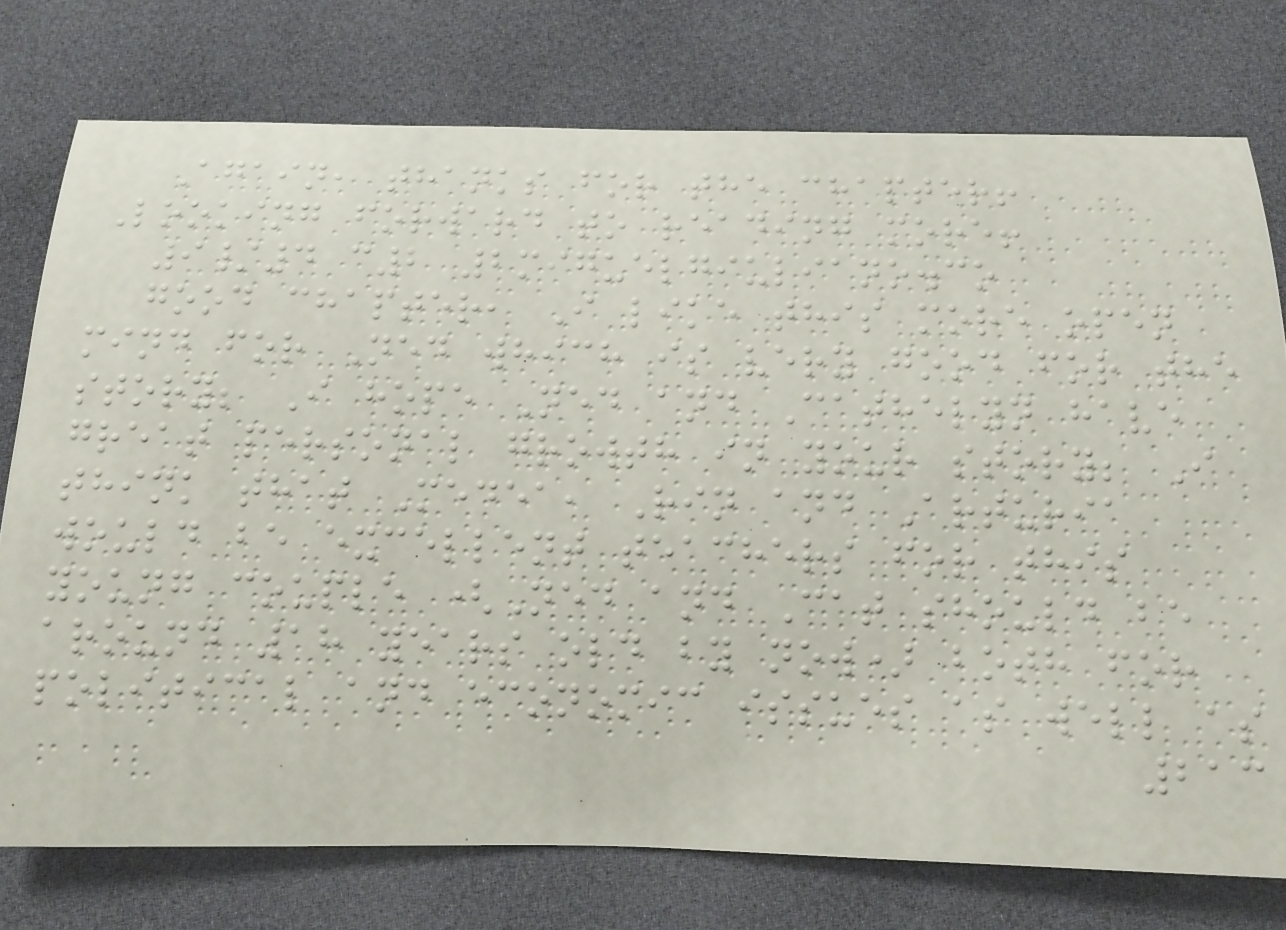Again, thanks for the chapter!
Looking forward to reading more!
9/4 c2 2miguelgiuliano.co
good chapter, I like this more open
mind for Ned which is very good for the
story; I hope Ned and Cathelyn have
great personal growth in your story; I
think that Medea, Rin and Arturia
would be excellent teachers for this
young couple (Ned and Cat should be
around 18 years old by now) both for
political and economic issues as well as
213
